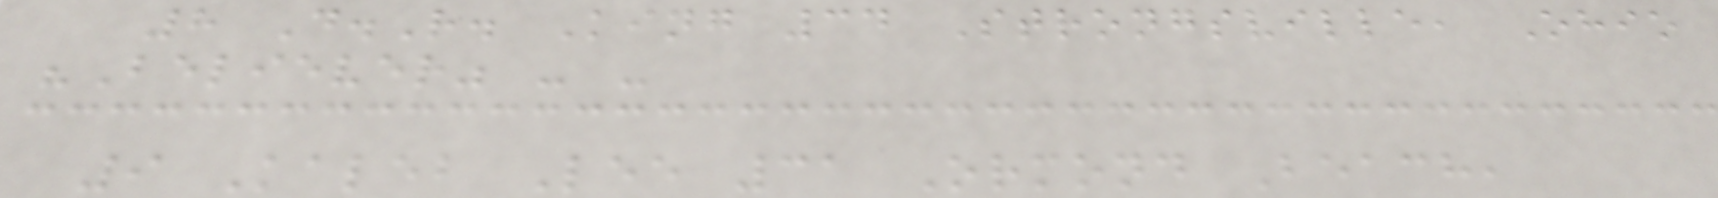8 D.R. King 34 Strongsville, Ohio
"Believer" - -
9 Kaleb Lee 31 Ormond Beach,
